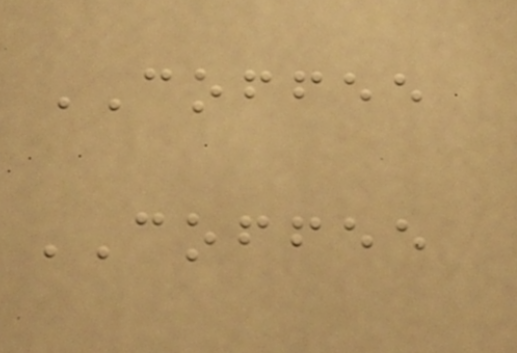COFFEE
COFFEE
